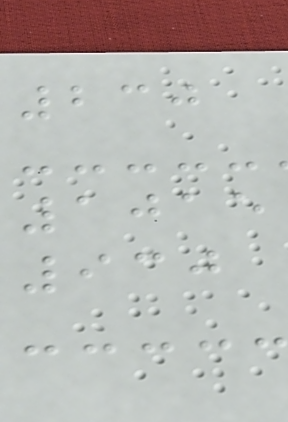230
1015
930
